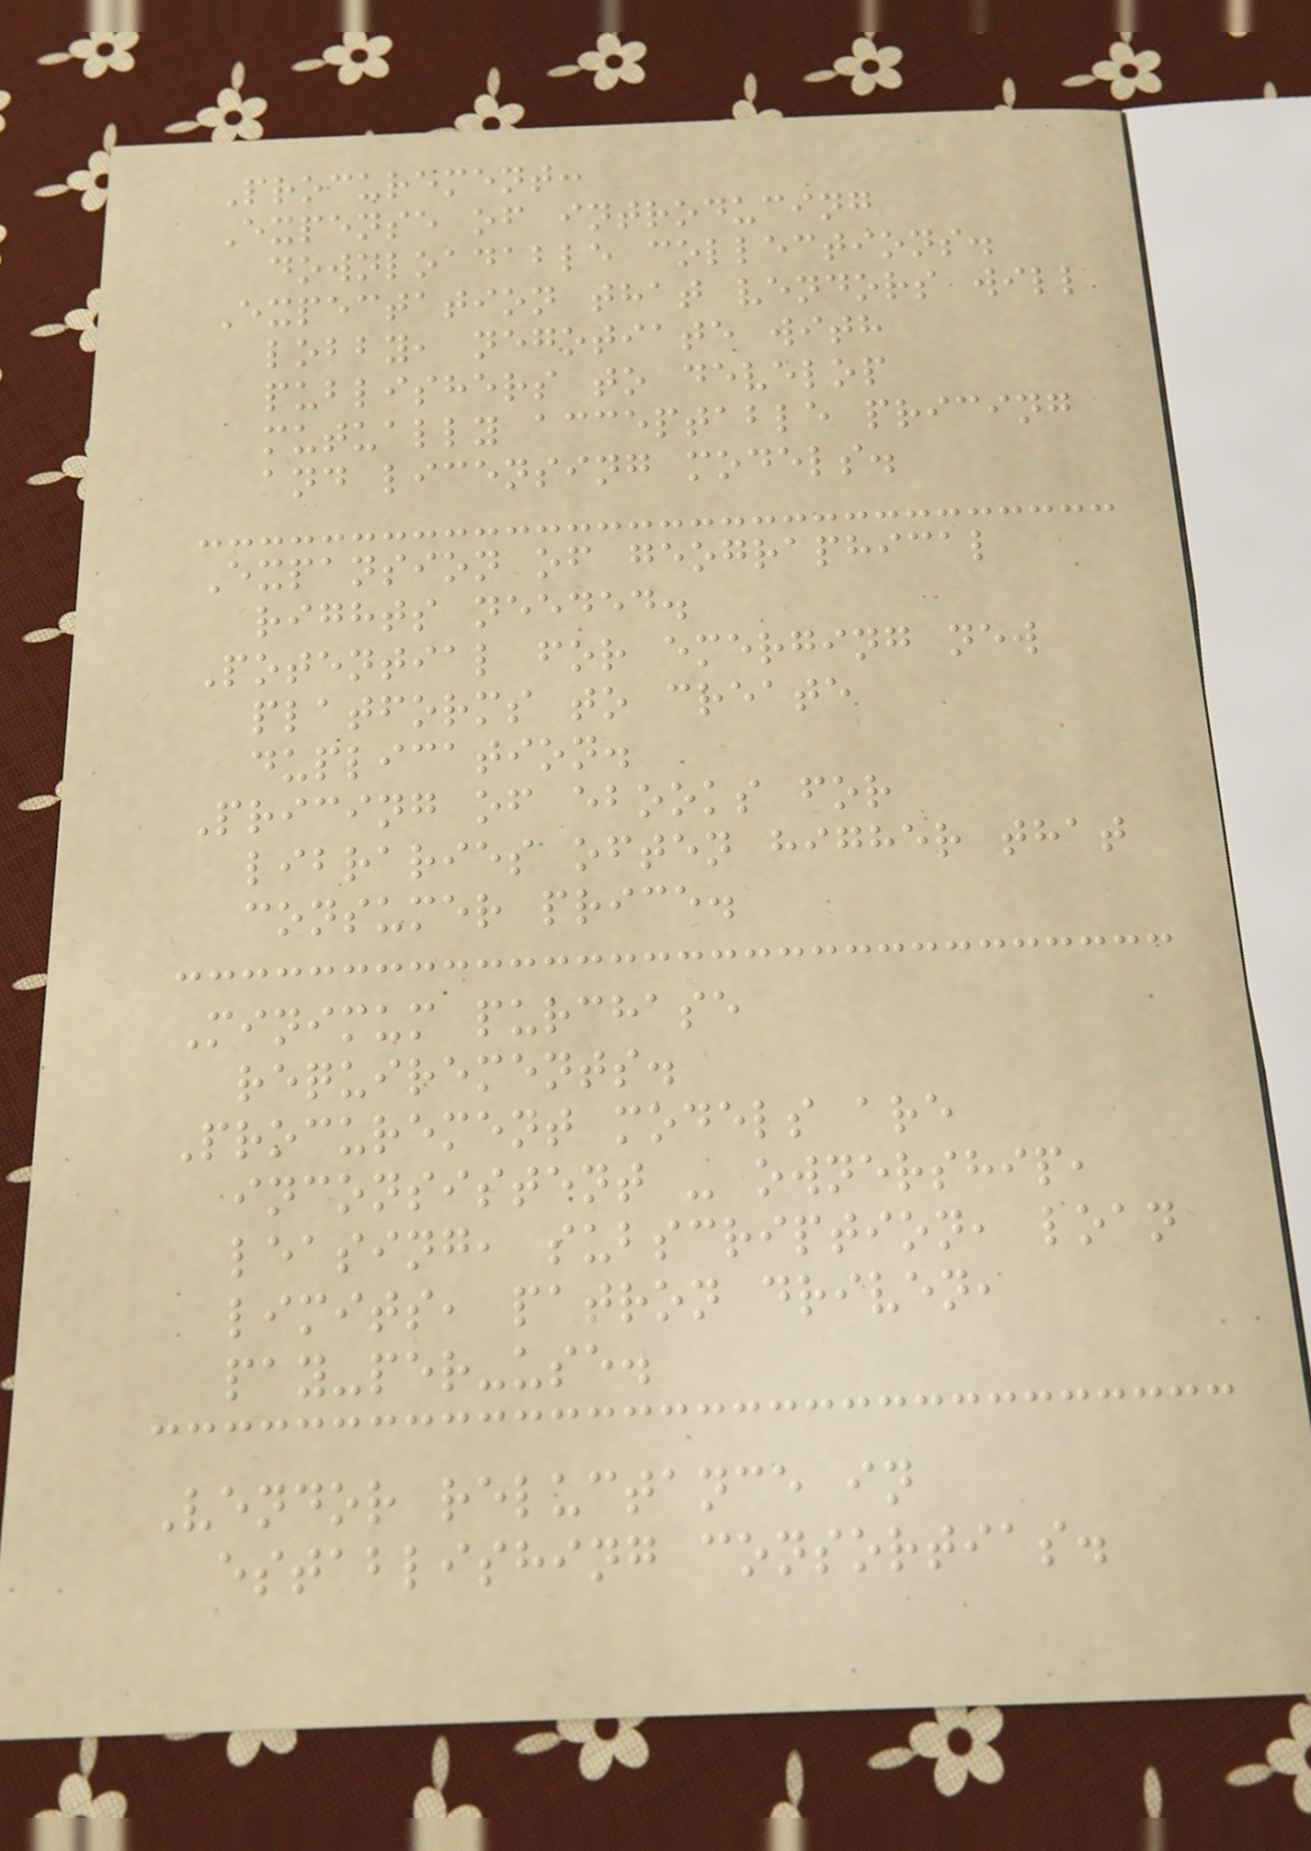Procurement:
Expense of introducing
downloadable collections.
Expectation that vendors will
lobby, negotiate with
publishers to develop
mutually acceptable pricing
and licensing models.
Expansion of geographical
rights needed.
Potential for emerging new
platforms to create
duplication.
Pricing of ebooks for
libraries often higher that
consumer price.
Minimum purchase
requirements.
Procurement models are
inconsistent - ownership,
leasing, subscription, loan
limits, patron driven,
pay-per-use.
Vendor reluctance in
establishing consortias.
